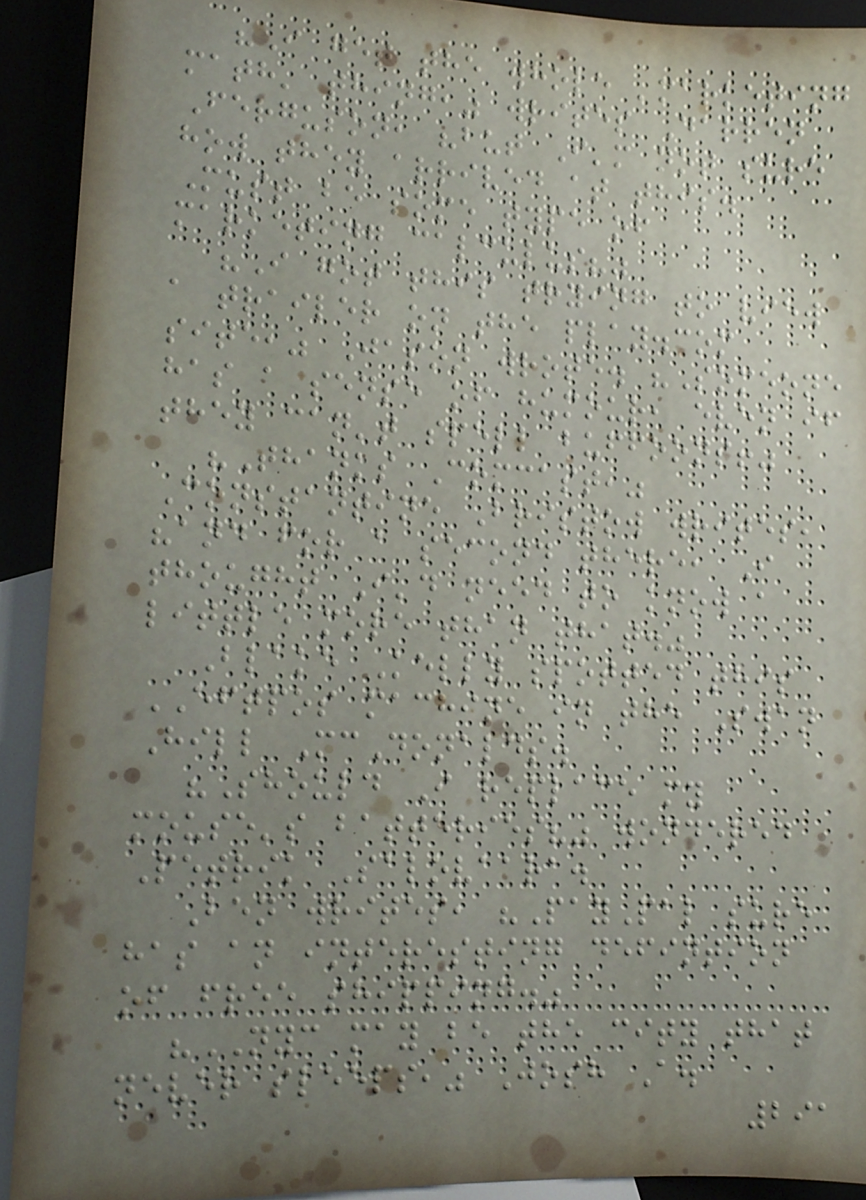"I get the whole 'marketing
math' thing," writes Darren
Ferguson, "but I'm not sure
how they arrived at this.
Must be some type of
marketing calculus?"
"I got this trying to view
a trailer on the play.com
site," Jason wrote. "Someone
has a sense of humour, even if
they can't spell buffoons!"
"Thanks Comcast,"
Constantine Bristow writes,
"and for a second there, I
thought I'd need to know a
little more than that."
Blake Kelly spotted this
EFTPOS machine in the Swan
Hill McDonalds.
"Should I replace my
mouse's batteries?" wondered
Petrik Salovaara.
Ben writes, "PayPal sure
has an interesting defintion
of free shipping."
"NYC may be the city that
never sleeps," Josh A.
291
